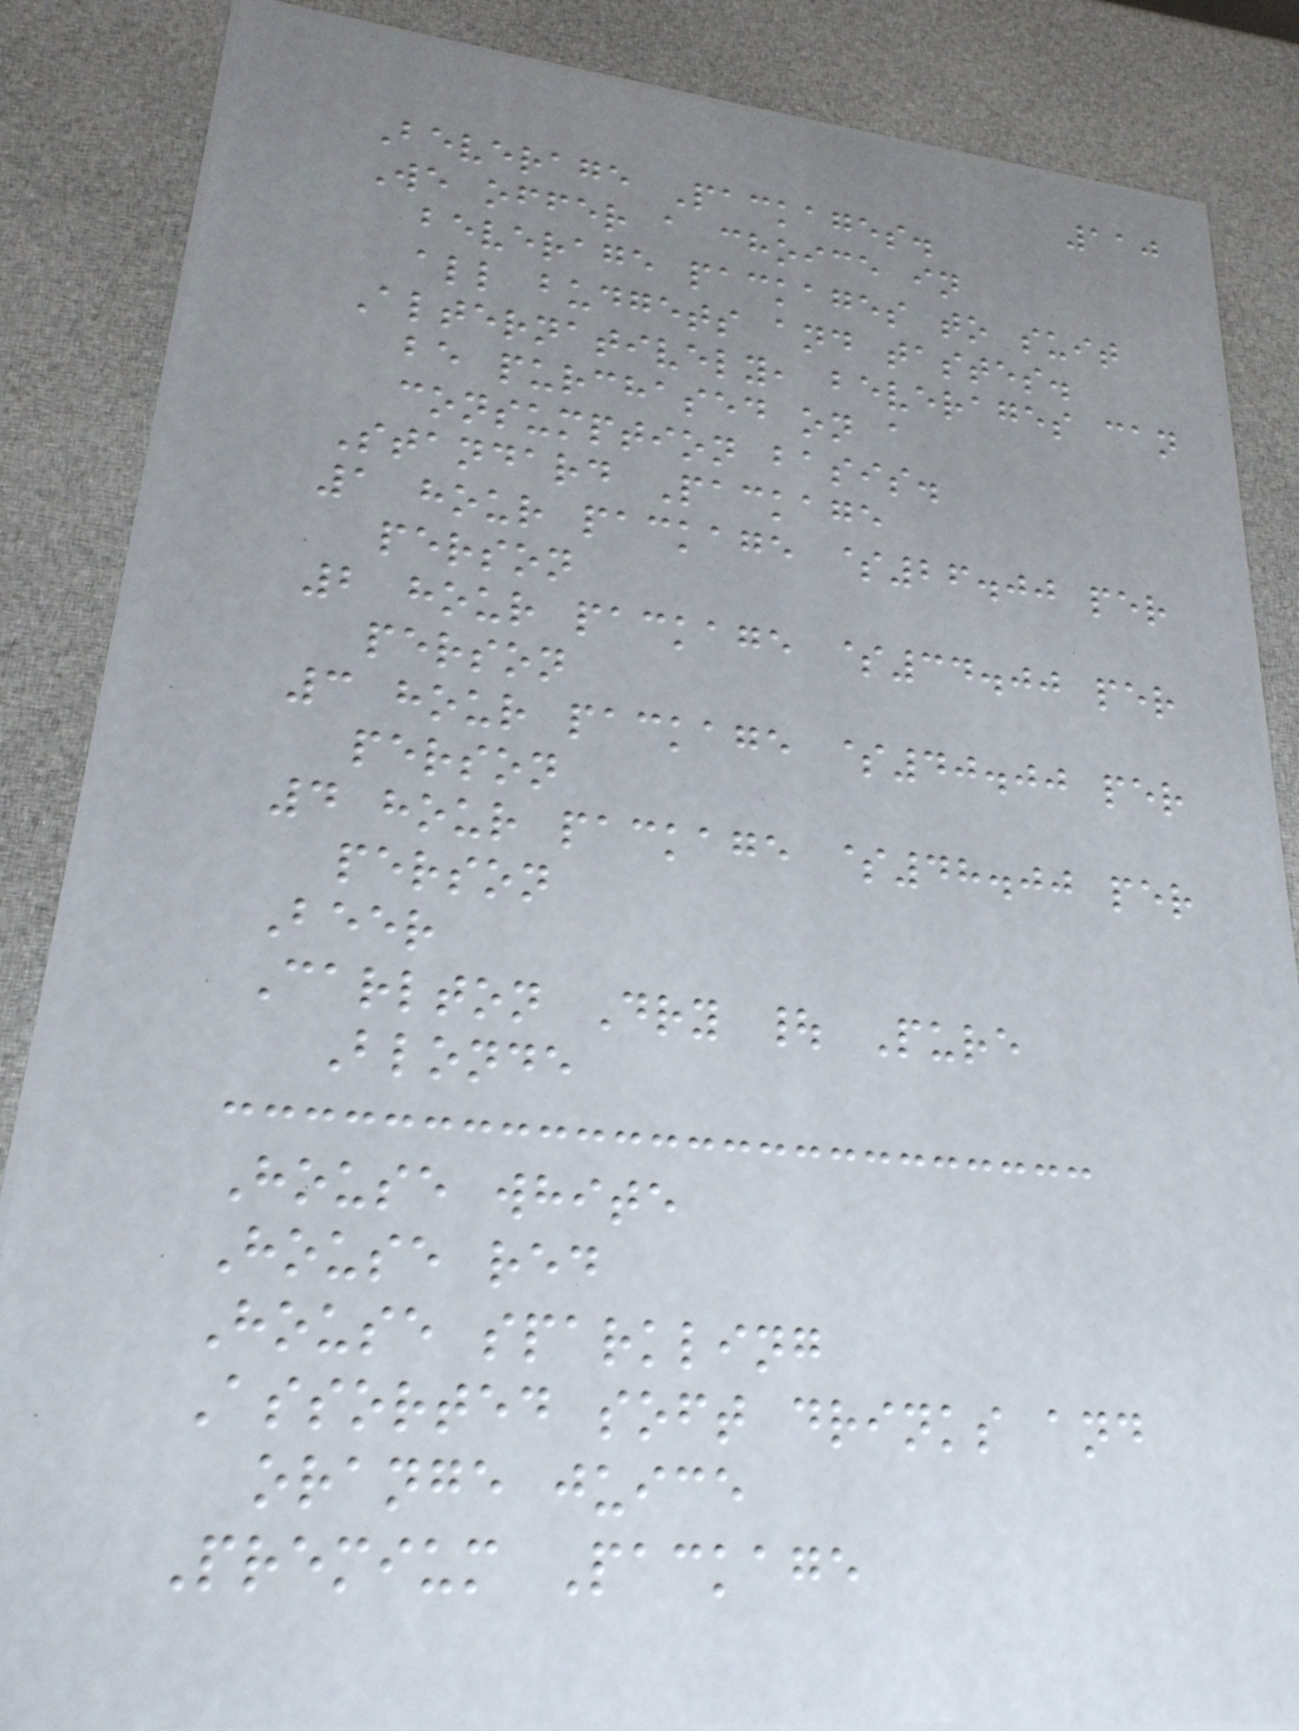110
Beverage Packages.
We offer a choice in
beverage packages to suit
all budgets and tastes.
Alternatively, beverages can
be purchased on a
consumption basis.
Standard Package
1 hour package $26.00 per
person
2 hour package $34.00 per
person
3 hour package $40.00 per
person
4 hour package $48.00 per
person
Beer
Carlton Dry | Pure
Blonde
House white
House red
House sparkling
Assorted soft drinks and
orange juice
Premium Package
